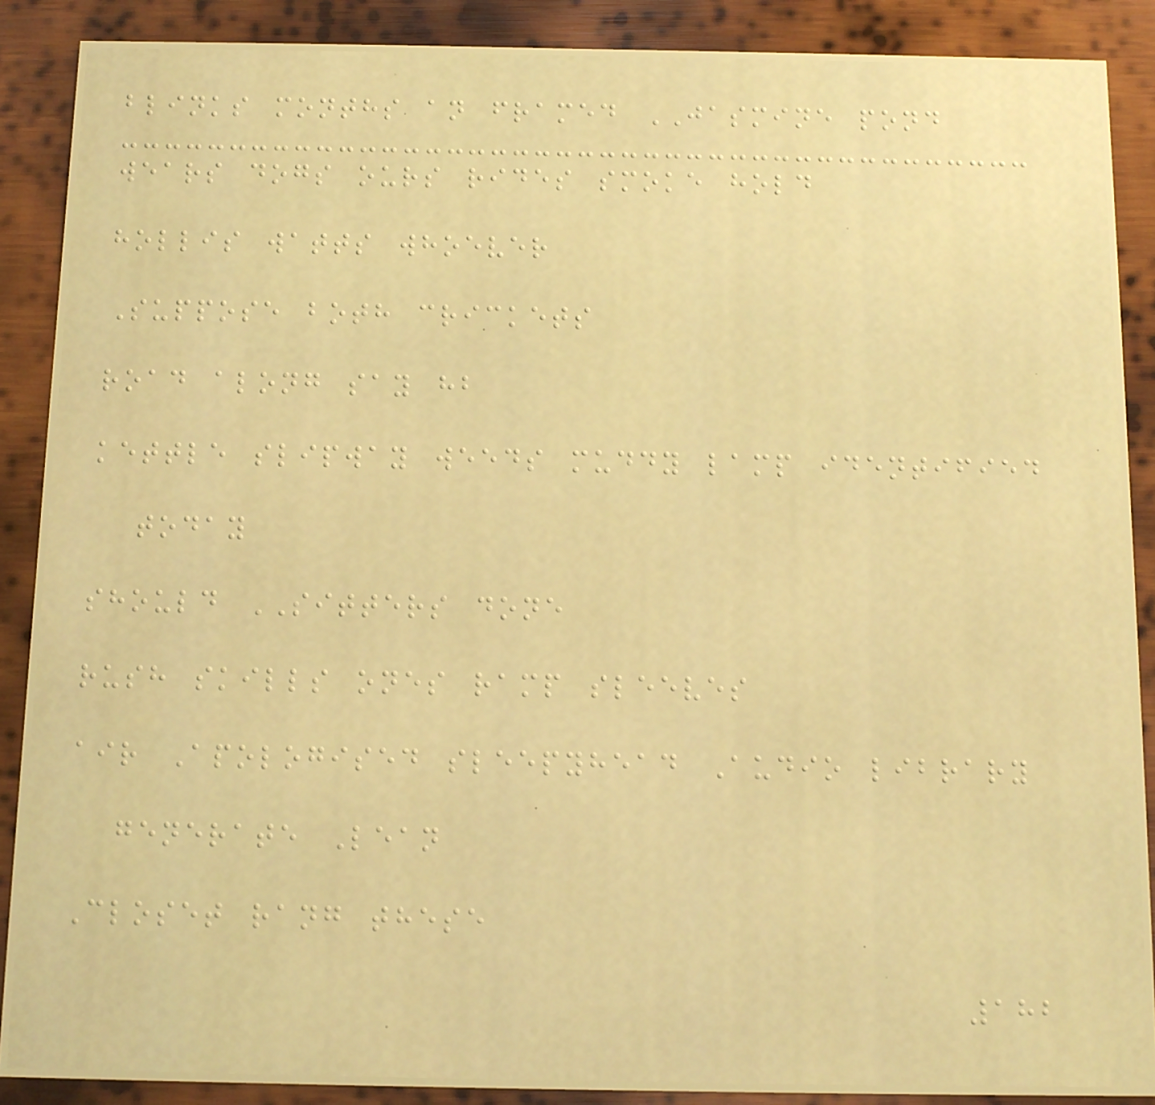blinks months an framed JASMINE pond
wears dogs ours rides smoke hold
hollis watts whoever
Suppose both crickets
road along say hb
kettle slipway weeds muddy lamp identified
today
should SITTERS done
rush skills ones ramp sleeves
air Apologised sleepyhead Audio library
generate Lean
Closet rang these
182
